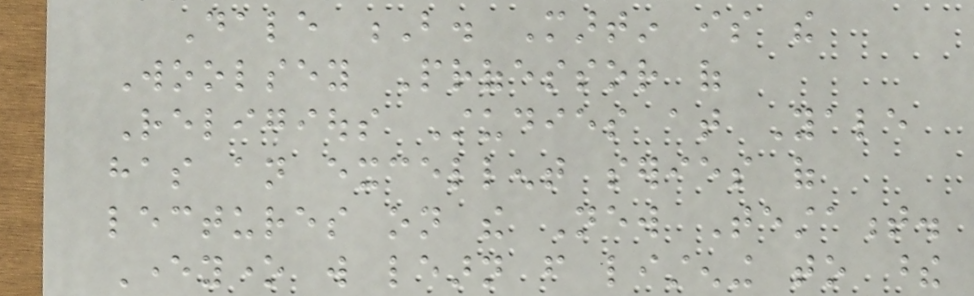Dale B. Martin is the
Woolsey Professor of
Religious Studies at Yale
has an excellent series of
lectures on the New Testament.
Everyone will learn from listening to these
